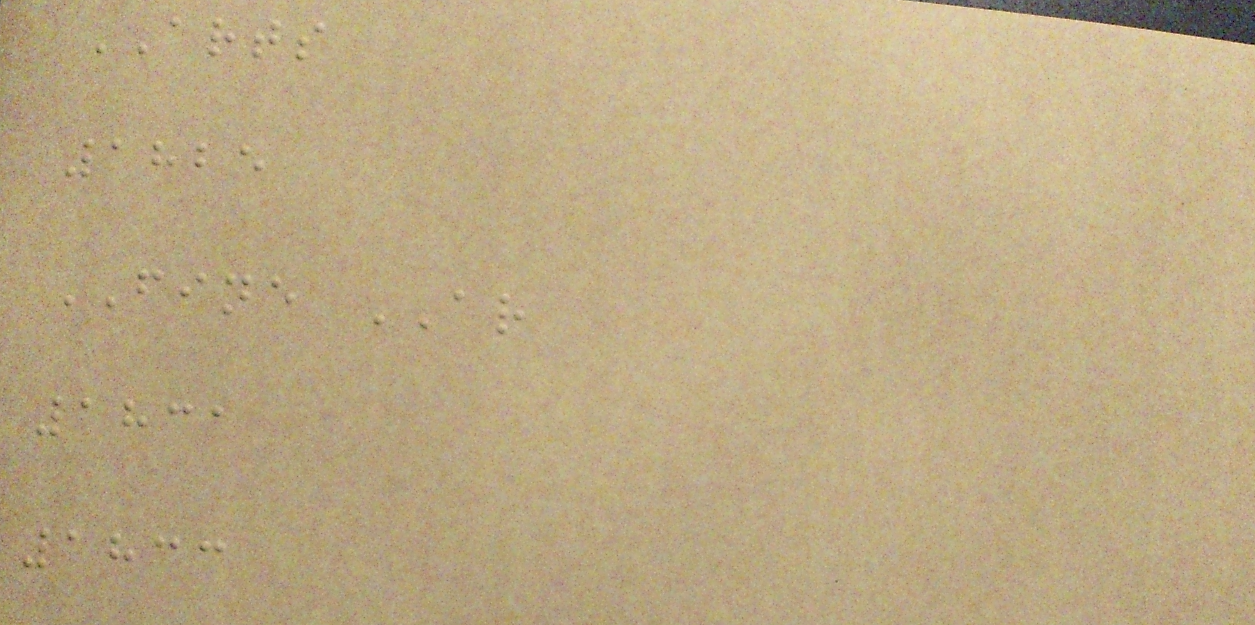ARTS
1825
FINE AR
1831
1833
